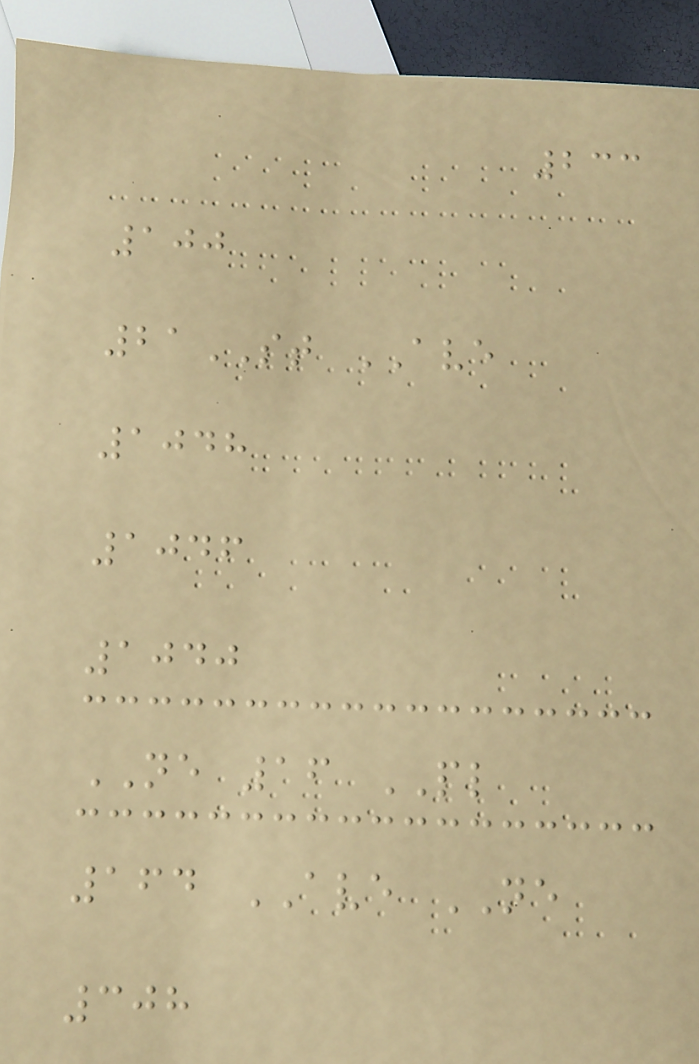233
100
21ST AVE
1048
1046
1040
NE 16 PL
164 AVE NE
308
